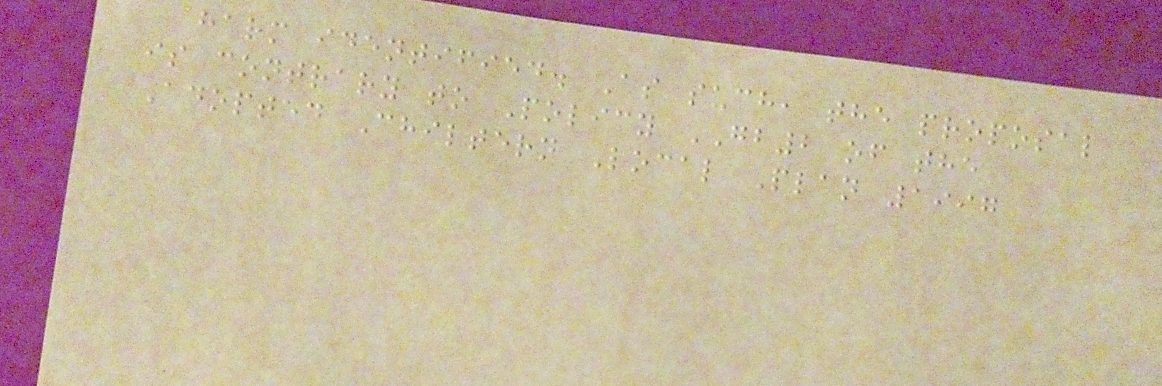harm identified. As such, the proposal
is contrary to Policy GB2 of the
Adopted Chiltern Local Plan 1997
